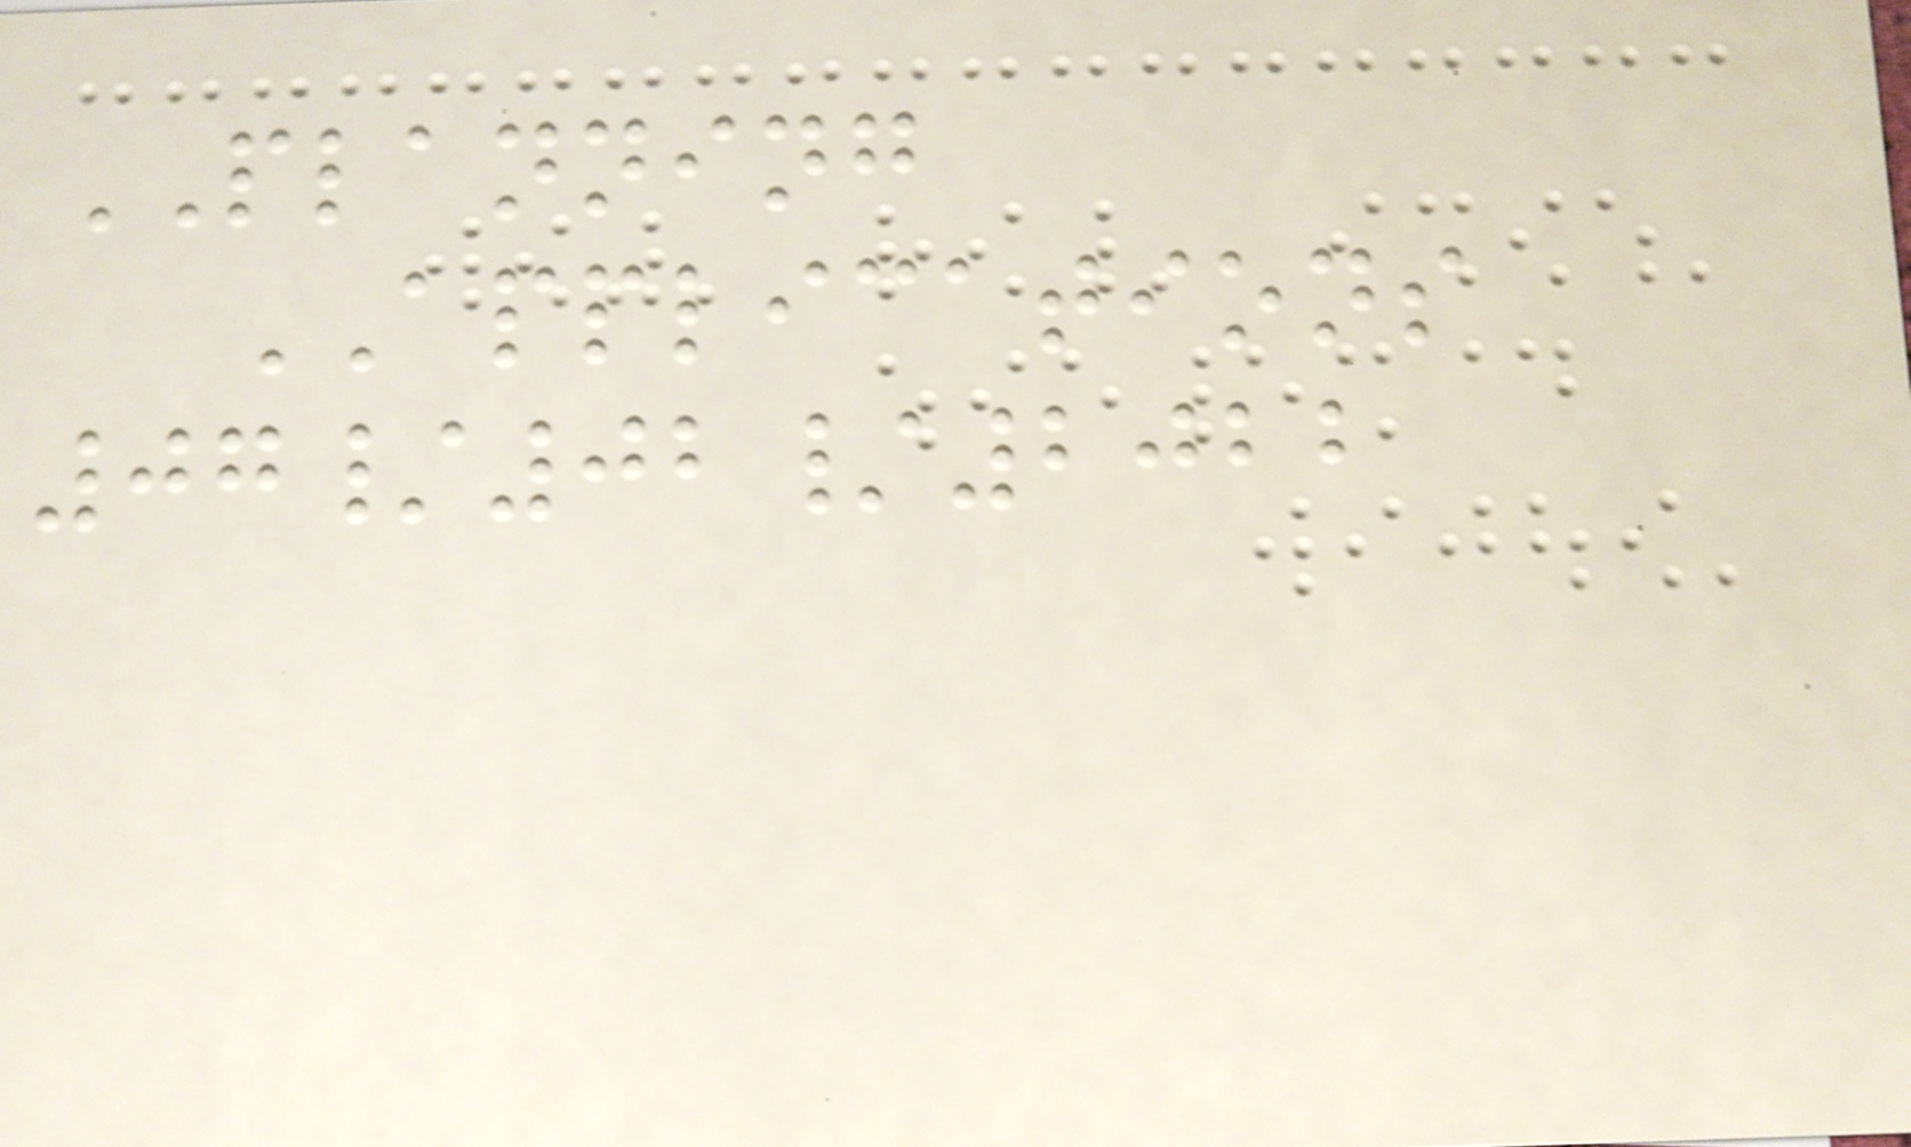PLANNING
APPLICATIONS
07/02/2022
